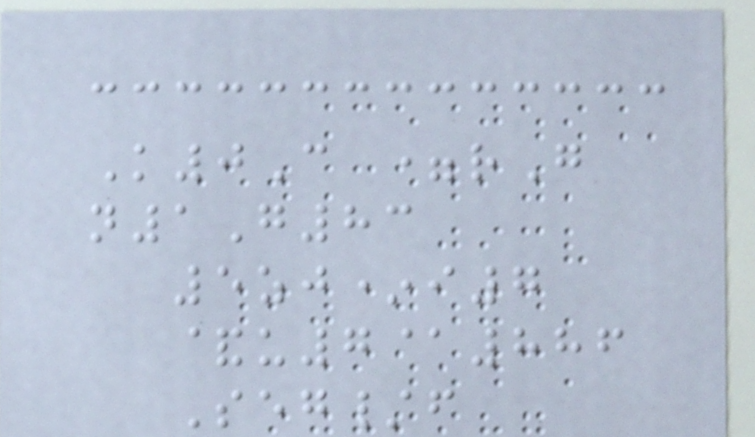K0C =rG
n1G83
5zj*i7
&u7@886
Seg/f
